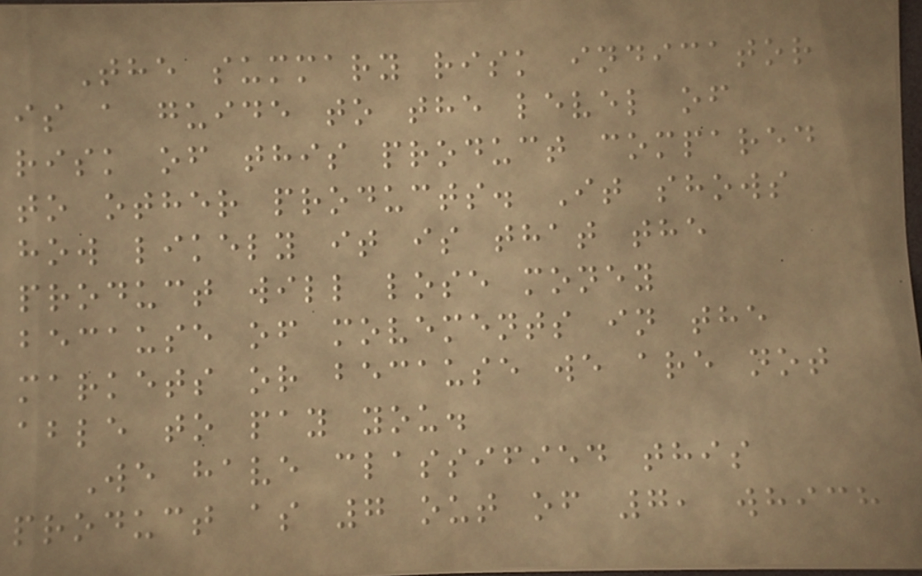The summary risk indicator
is a guide to the level of
risk of this product compared
to other products. It shows
how likely it is that the
product will lose money
because of movements in the
markets or because we are not
able to pay you.
We have classified this
product as 7 out of 7, which
